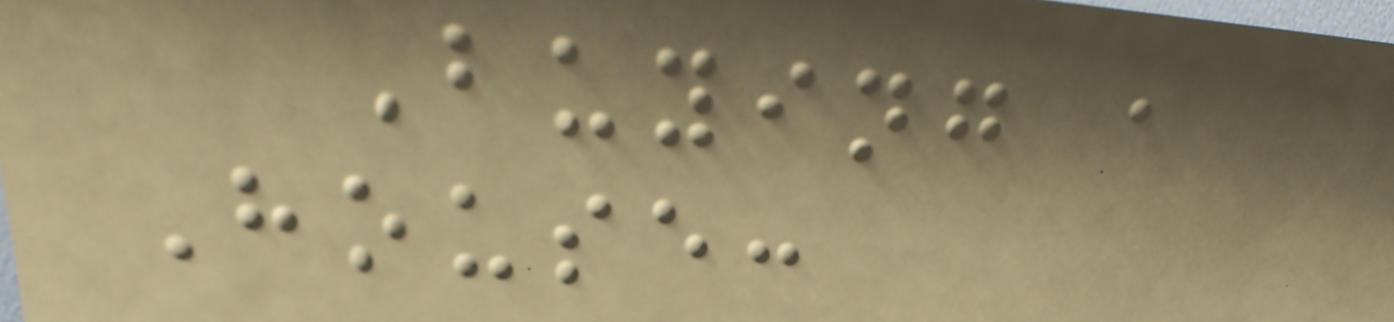Buying a
House:
